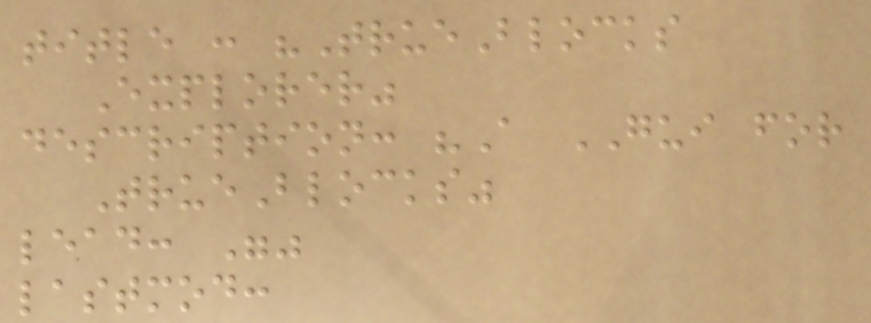title : "TrueBlocks
Explorer"
description: "A GUI for
TrueBlocks"
lead: ""
lastmod:
